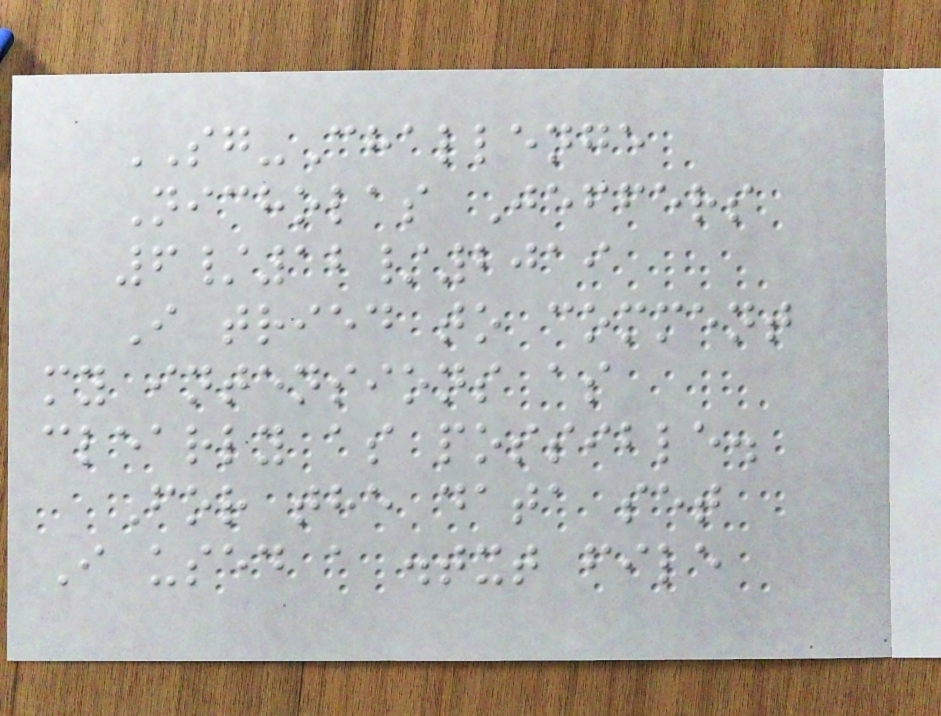SG-Challenge
Nicholas Jeffers
6/12/2019
I tried to comment
my intensions as
clearly as possible.
For the data set
I used a .txt file
